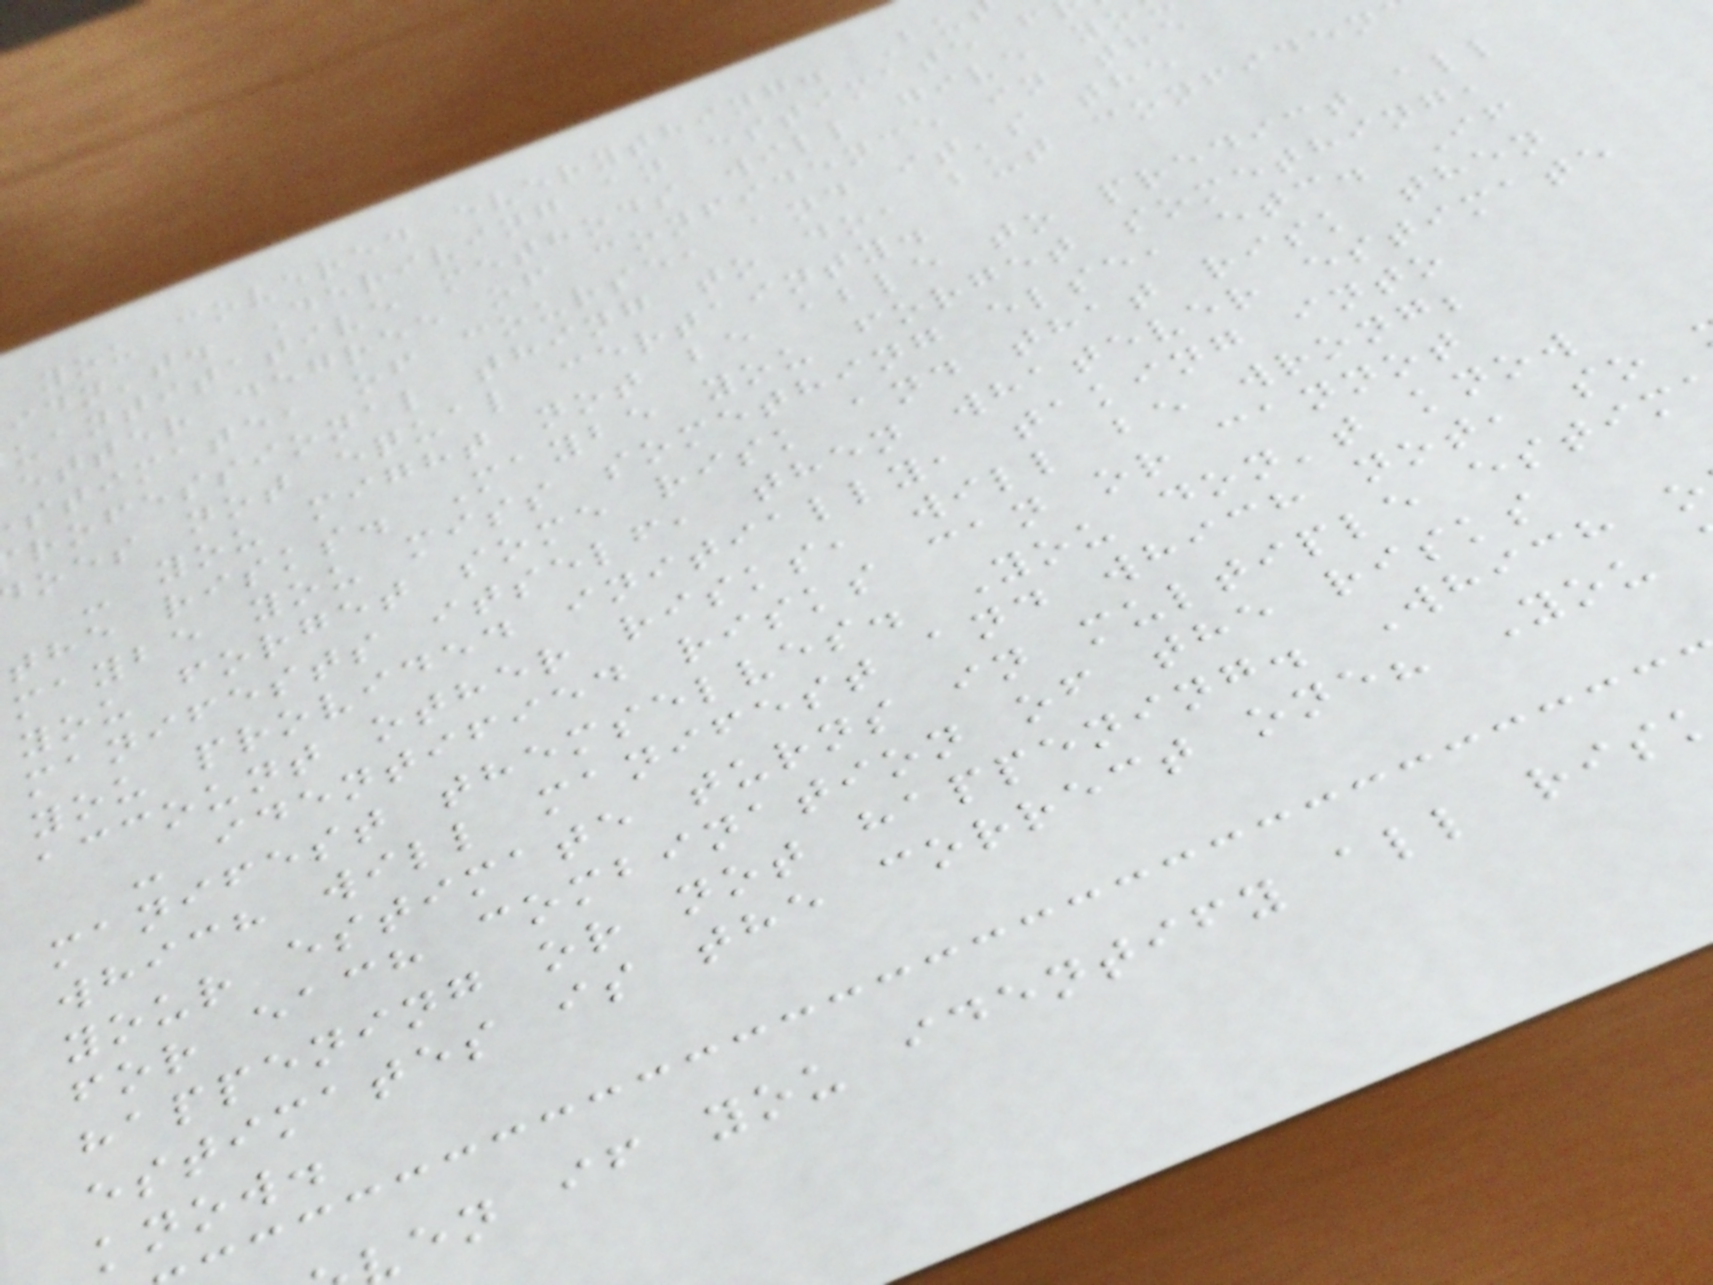you covered everything. Bu
idn't. Deriving an estimate f
uantitative methods will give yo
etter degree of confidence in the
stimate, of course, and it's the
rofessional thing to do, but confiden
oes not equal certainty.
- you might not be able to predict all
the risks. Maybe you forget something,
maybe you miss something else, etc. If
you forget some risk and that risk then
manifests itself, then whatever estimate
you provided initially, taking into
account other risks, will be wrong;
- identified risks can or cannot
manifest themselves. You don't know
which will manifest and which not, so
your estimate turns in multiple estim
for each combination of the risks
happening or not happening. Which o
estimates is the correct one? You
know.
en if you identify all ris
